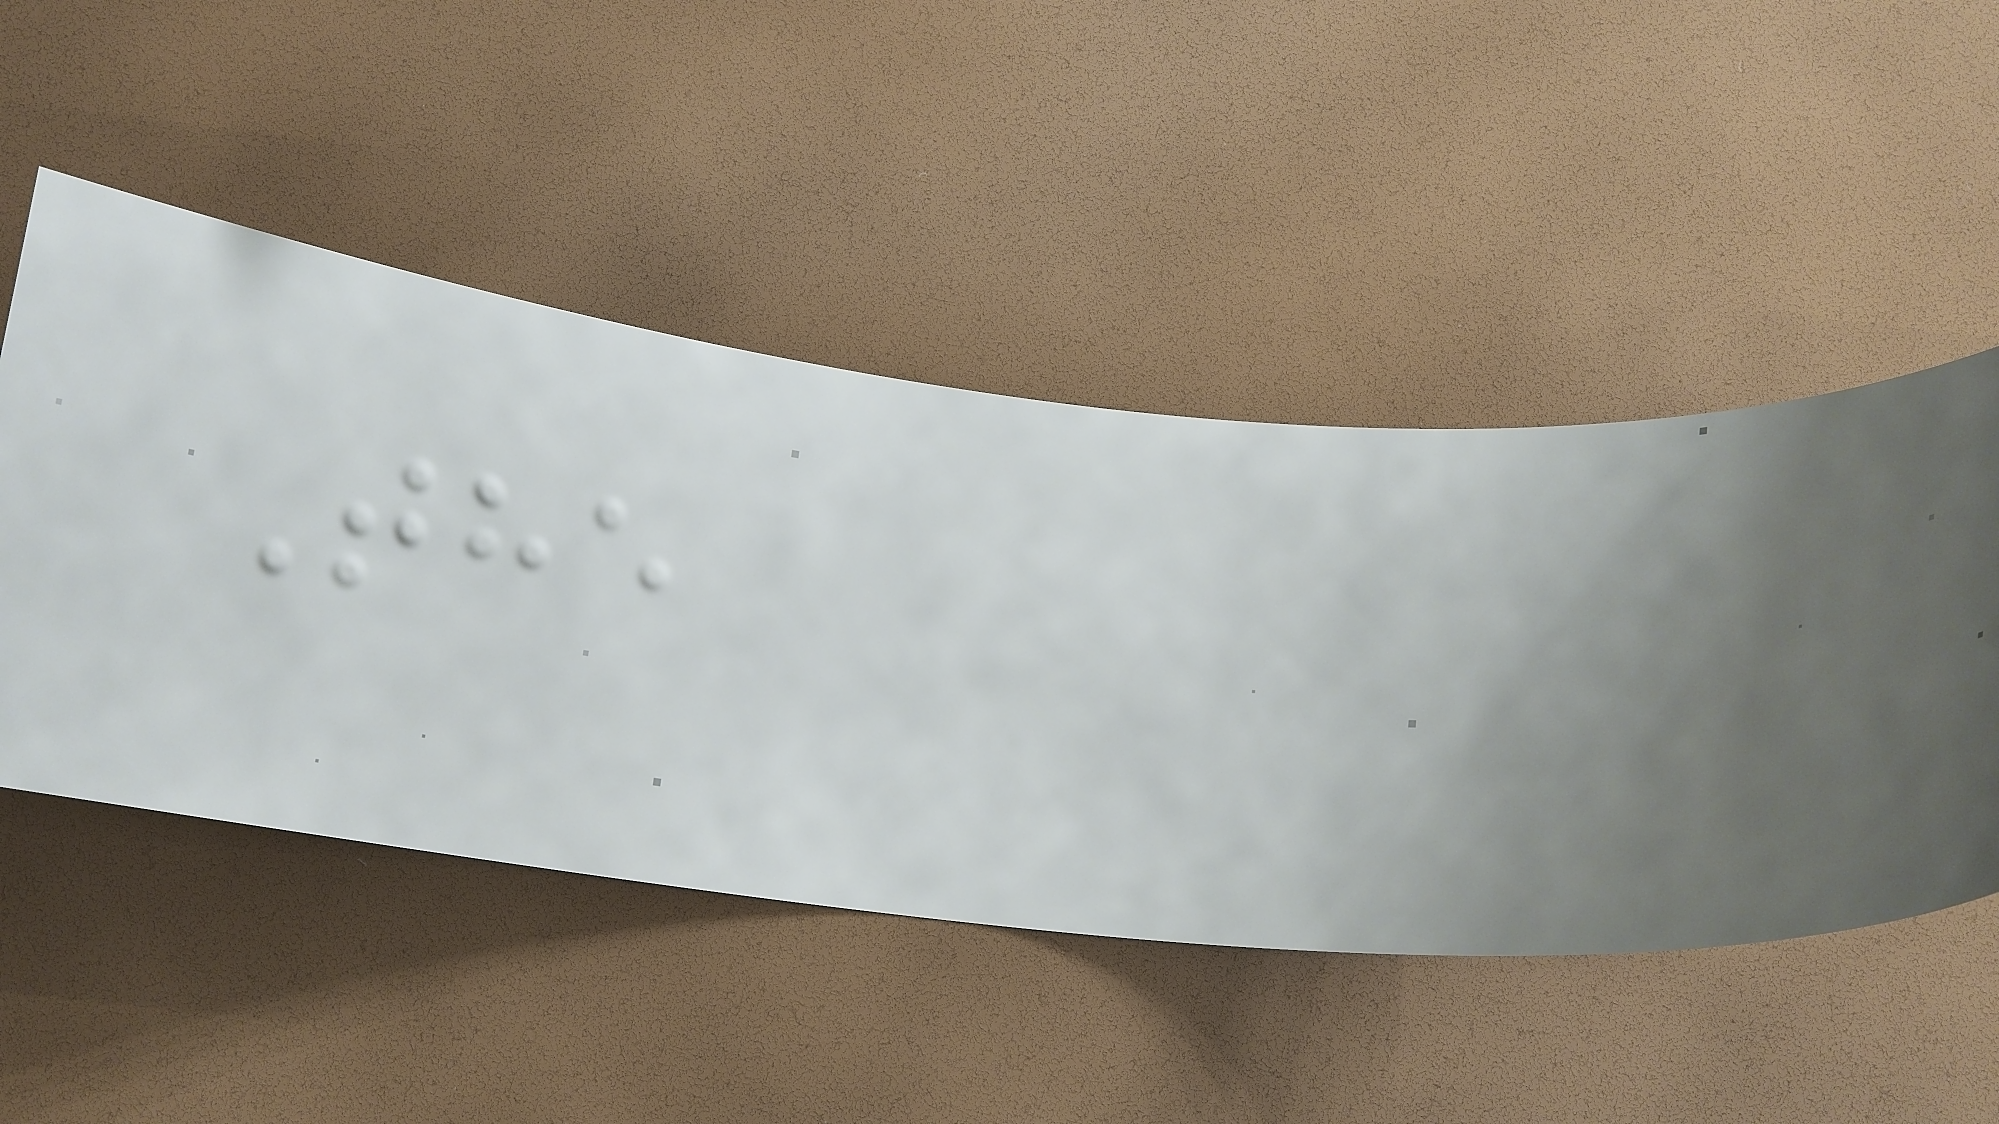The
